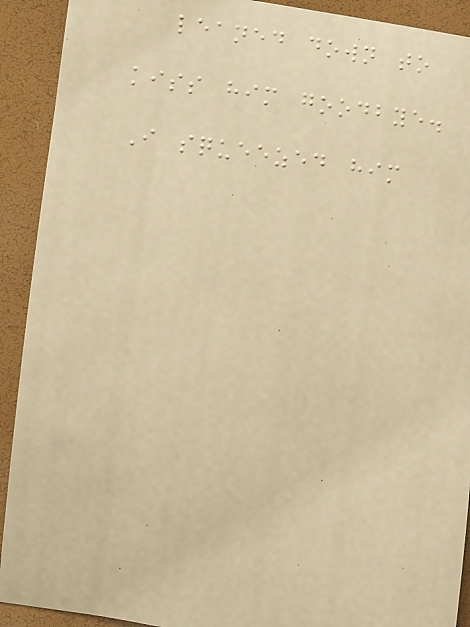leaned down to
kiss him goodbye.
I squeezed him
